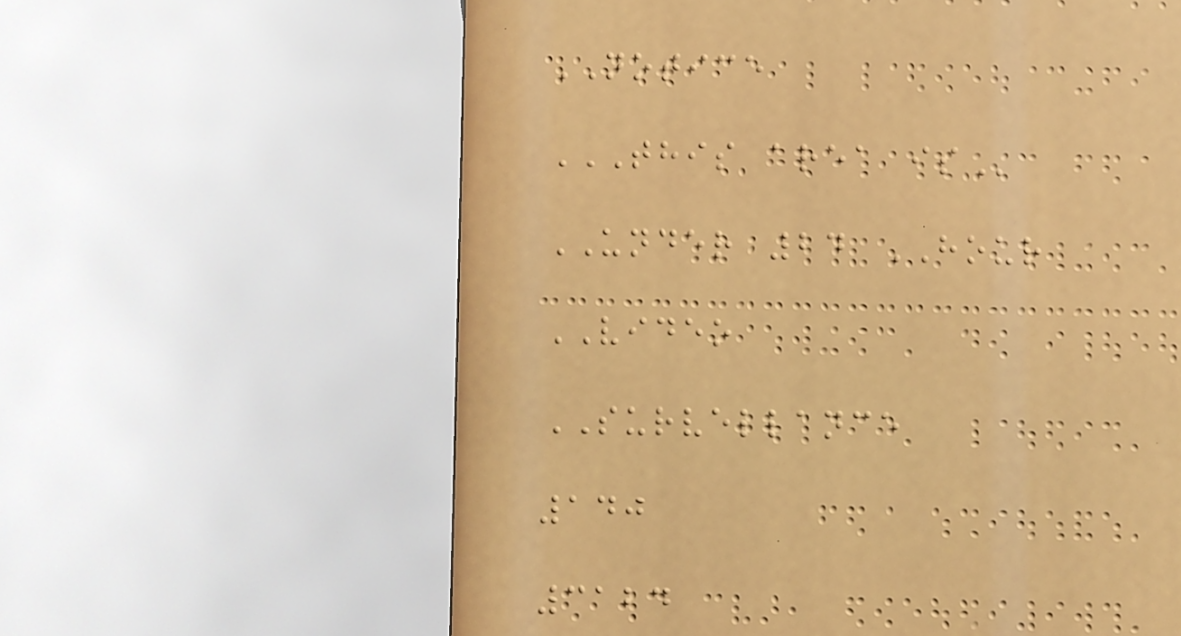NOTICE
THIS AREA IS
UNDER 24 HOUR
VIDEO
SURVELLANCE
140
3124
